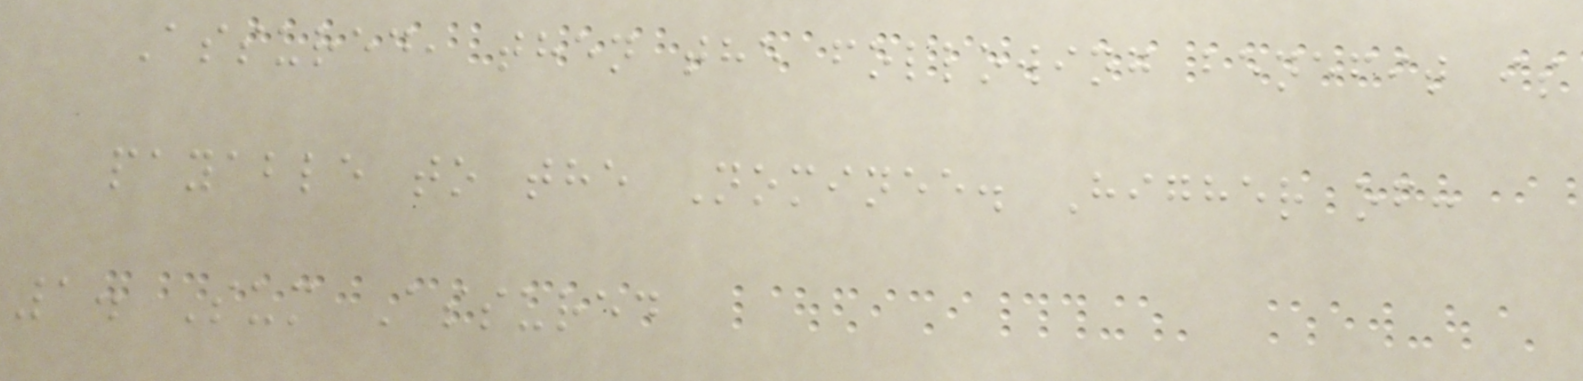Assured, then the following benefit is
payable to the Nominee. Higher of:
1. Sum Assured
